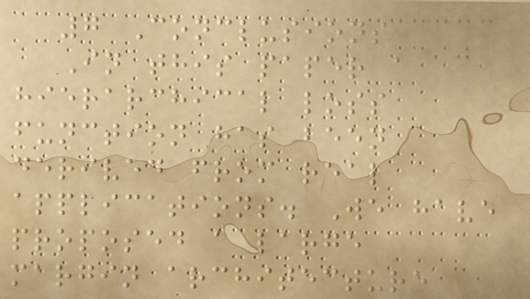7 Conclusions
In this paper a
hierarchical loss
function has been
derived from real
applications. We have
proposed a large
margin architecture
